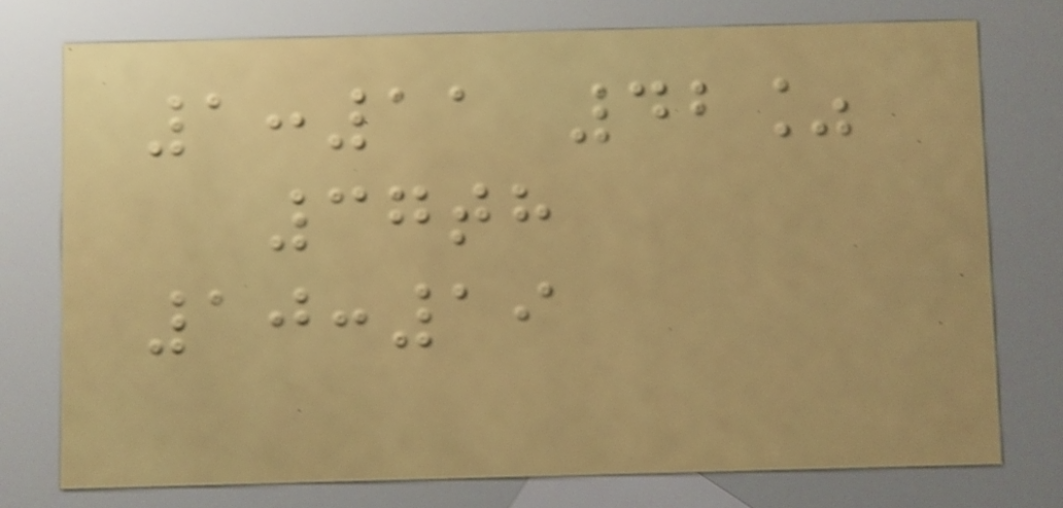1:11 42%
37th
10:19
